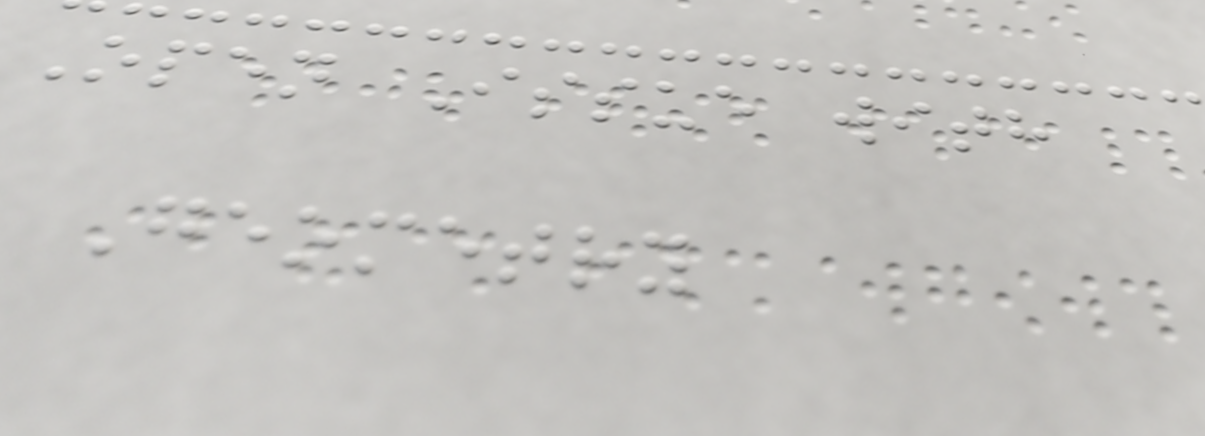Open Issue with
Geometry
